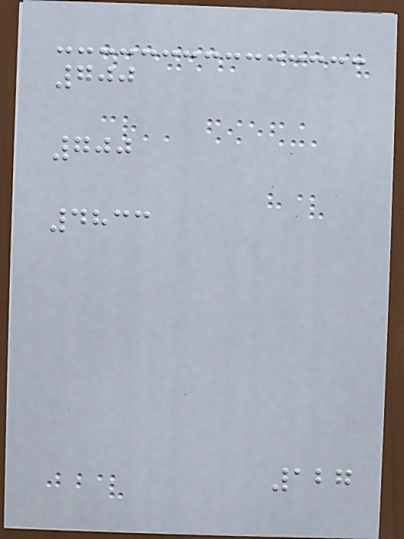700
700
4833
127
